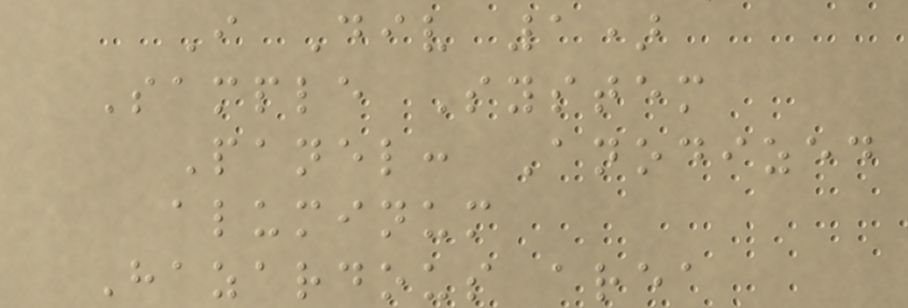I Div 1)
Sample System
Panel: Anodized
aluminum
Hazardous area
